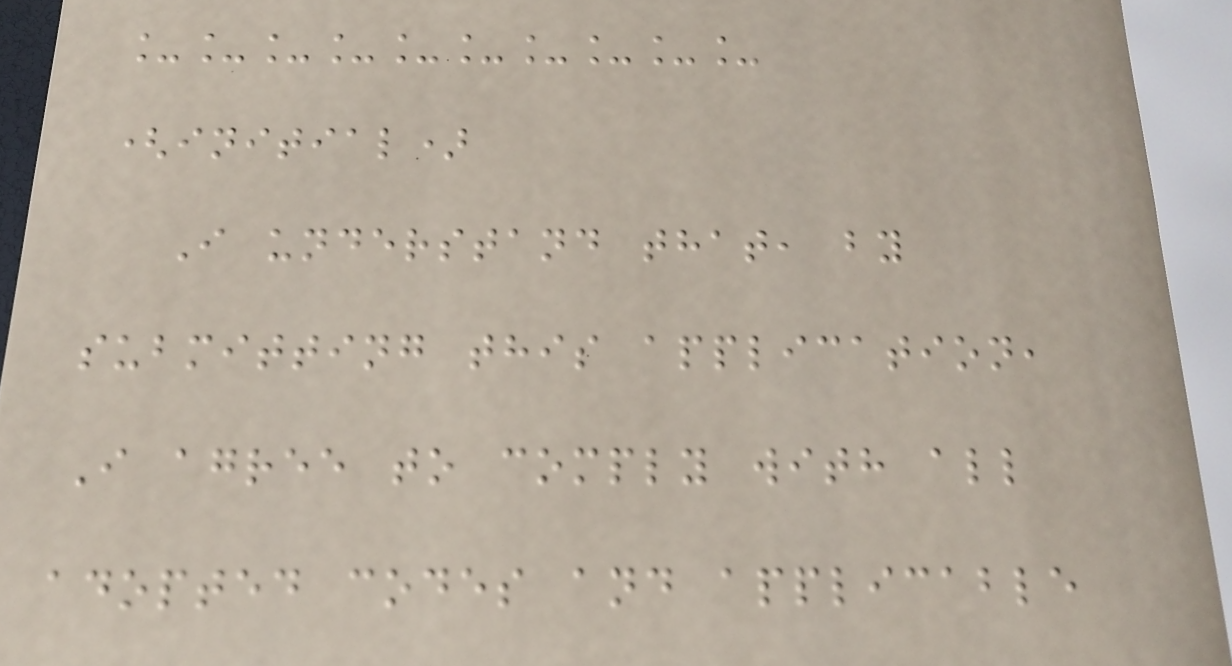__________
(initial)
I understand that, by
submitting this application,
I agree to comply with all
adopted codes and applicable
